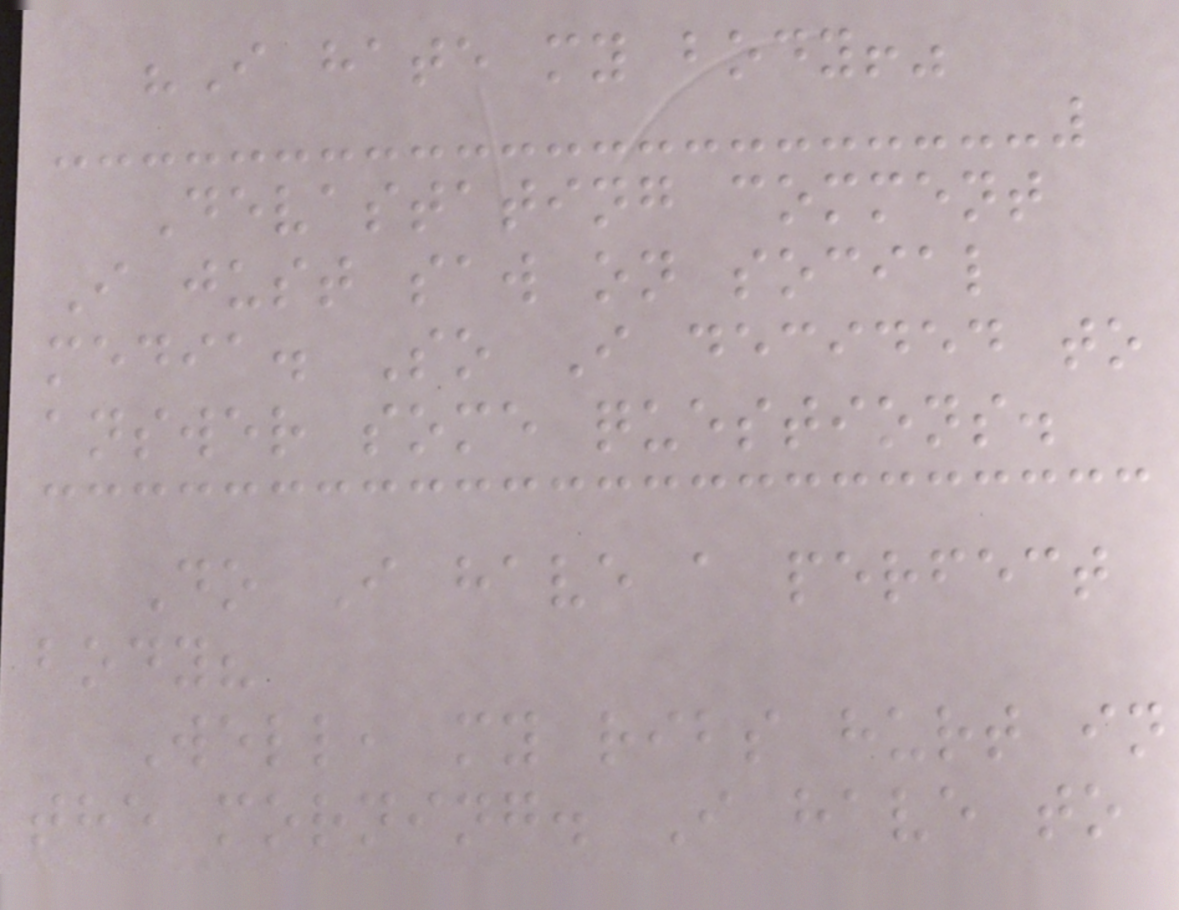"I hate my body!"
Devastating comment
I just saw on social
media. So I decided to
answer some questions.
Do I have a perfect
body?
Well, my ribs hurt in
the morning. I have to
